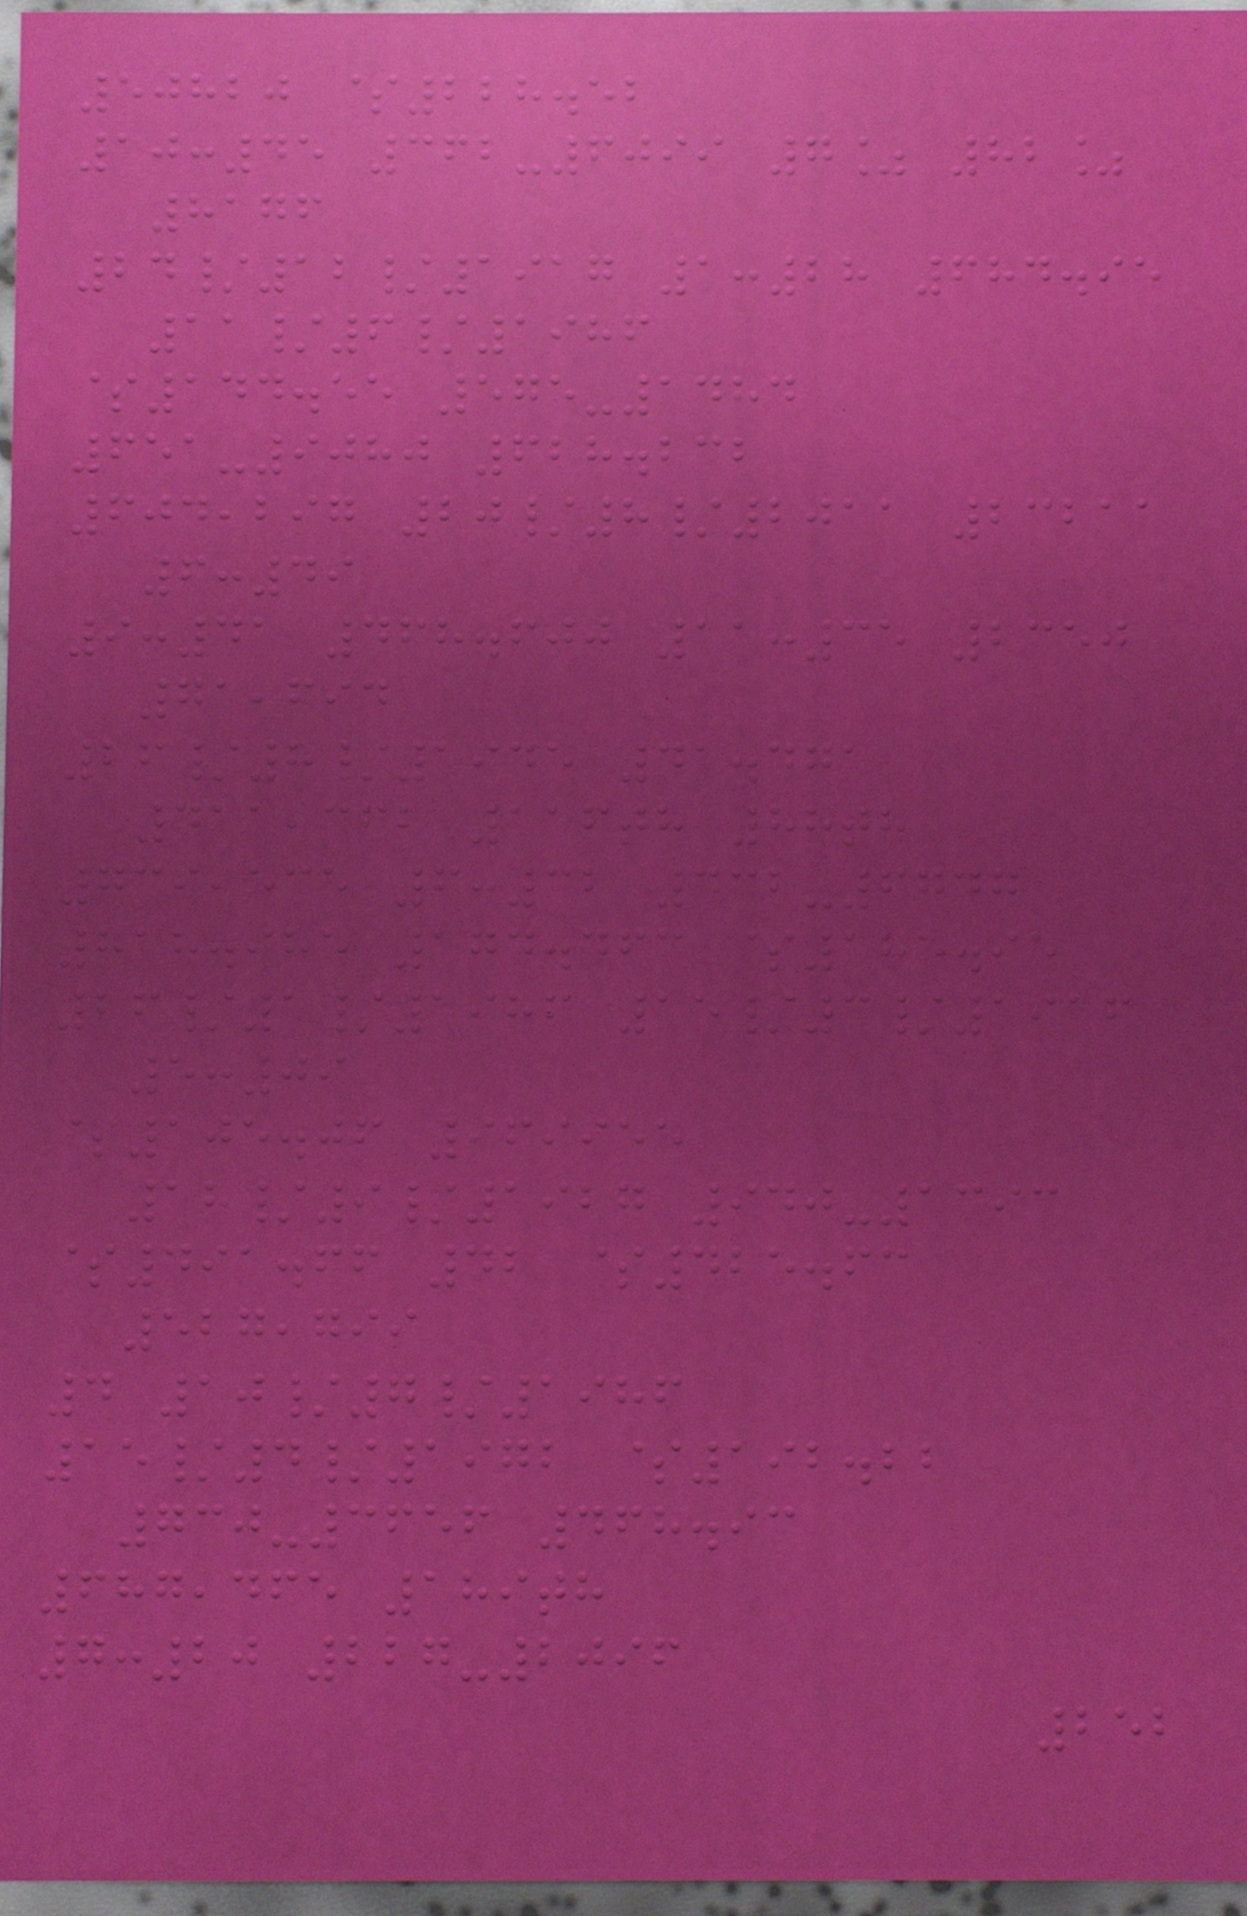50820 $228.52
10:45 362-6099 7% 82%
8176
24/12/1917 1:28 684.95
11/6/1986
$144.55 575-1484
651-9080 628.232
604,297 20/8/2011 23211
6:49
9:41 468.600 11:35 2350
71,694
26/8/1945 41.471
411,362 116th 88th
739,535 6:32 432-6747
818.985 174.463 $185.95
26/1/1986 15/3/1916
5:09
$105.06 969955
18/9/1927 940-1393
$491.66 42 $425.63
527,799
4 10/7/1986
15/4/1972 $192.22
730-3656 468.93
687,465 189th
7:20 227-2096
252
